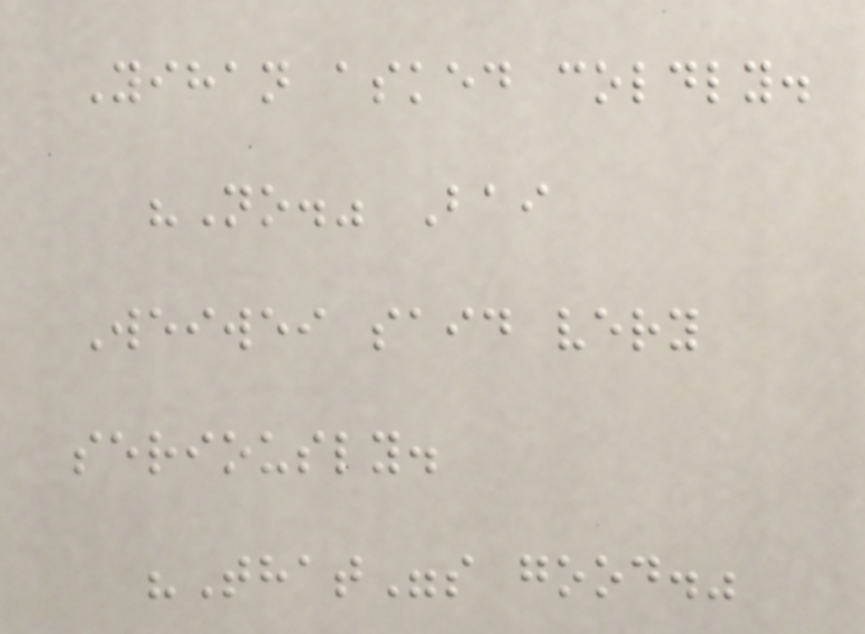Yihan asked coldly.
"No." Bai
Weiwei said very
seriously.
"That"s good."
